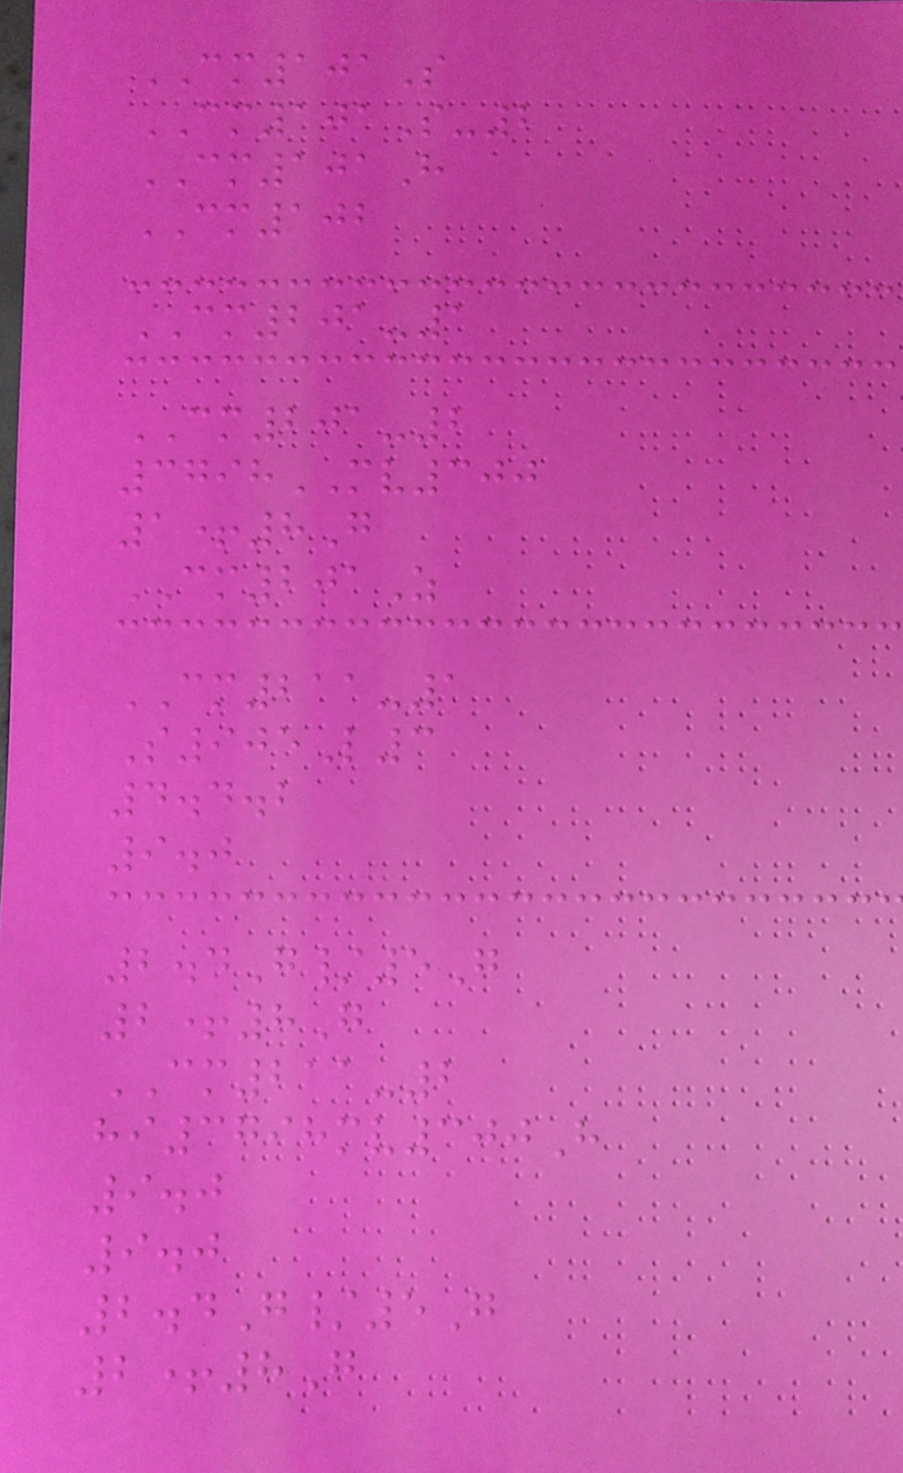CM101S
CM101S-2
CM101H
CM102
CM201-1
CM201-2
3798MV300
1+8G
CM201Z
CM211-1
S905L3
4.4.2
9.0
2.4G/5G
2+8G
CM211-2
hi3798mv300H
9.0
9.0
2.4G/5G
2+8G
